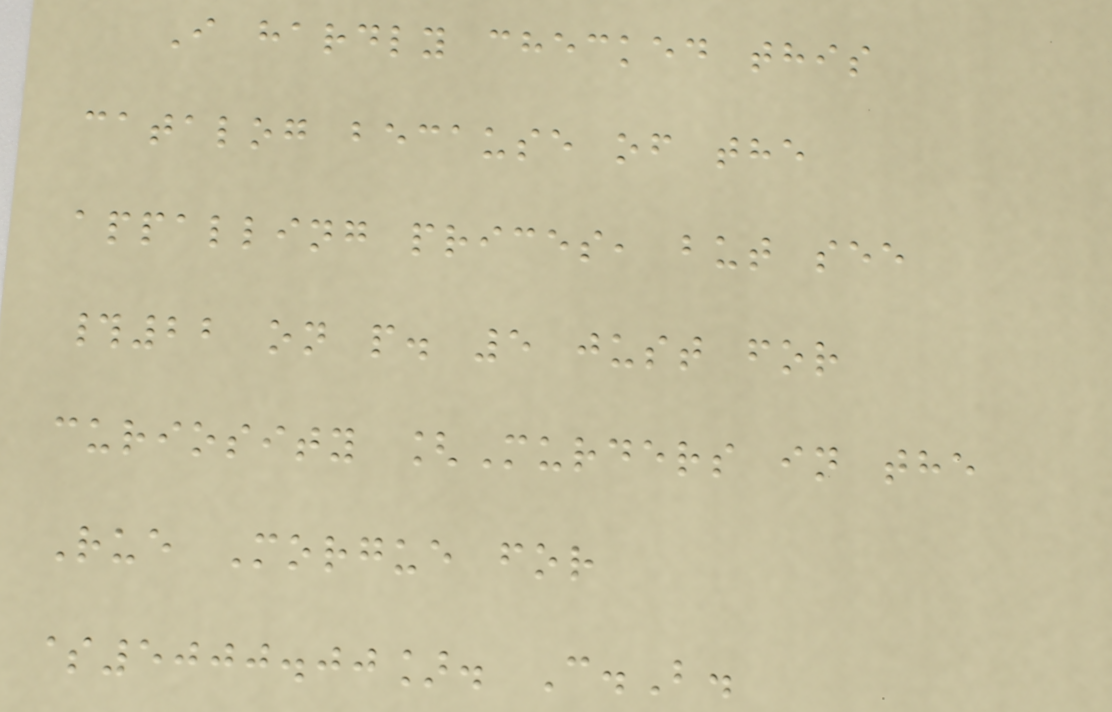I hardly checked this
catalog because of the
appalling prices, but see
#22 on p. 5 just for
curiosity [Murders in the
Rue Morgue for
$5000.00]. C.B.
